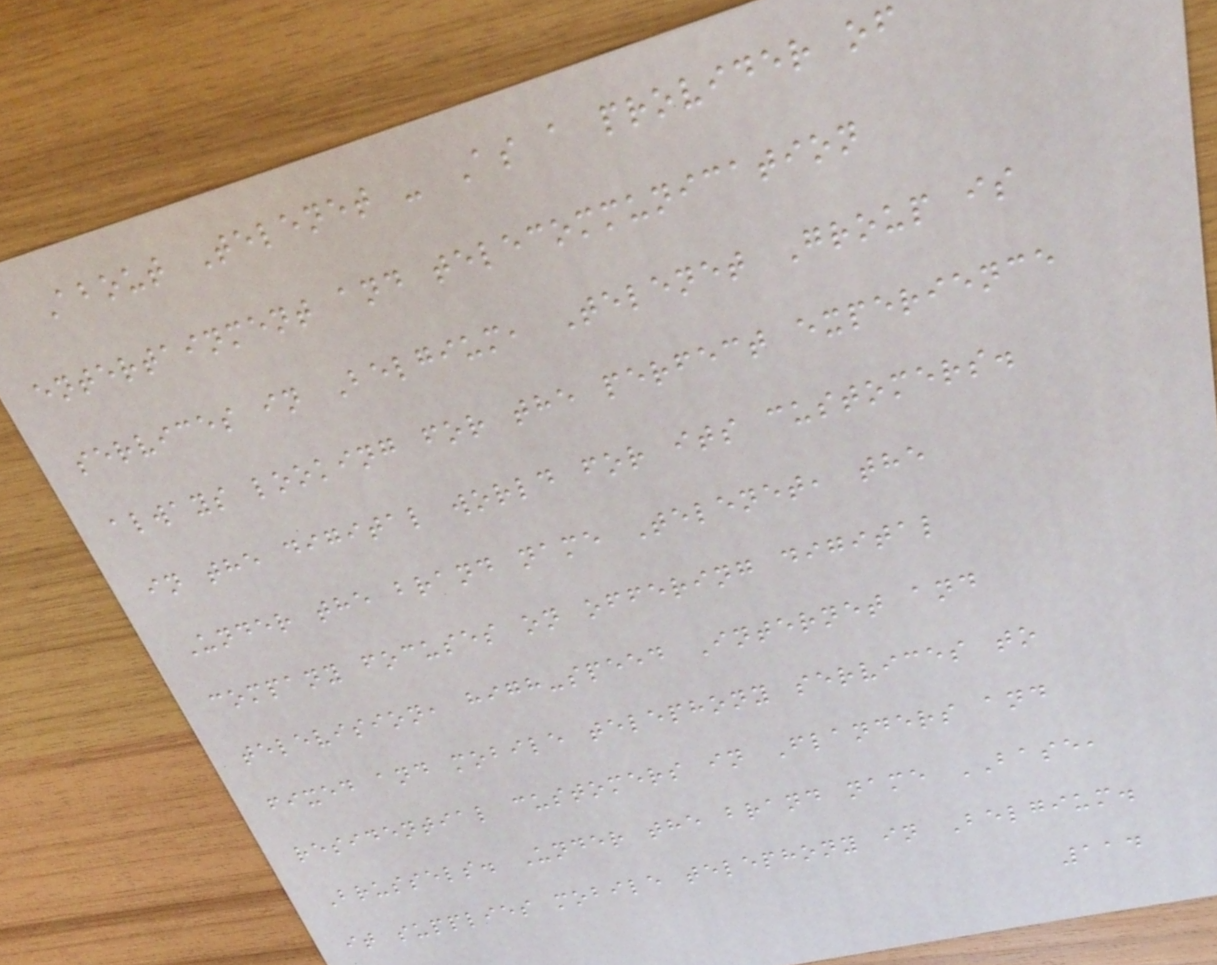About Telenet - As a provider of
entertainment and telecommunication
services in Belgium, Telenet Group is
always looking for the perfect experience
in the digital world for its customers.
Under the brand name Telenet, the
company focuses on offering digital
television, high-speed Internet and
fixed and mobile telephony services to
residential customers in Flanders and
Brussels. Under the brand name BASE,
it supplies mobile telephony in Belgium.
114
